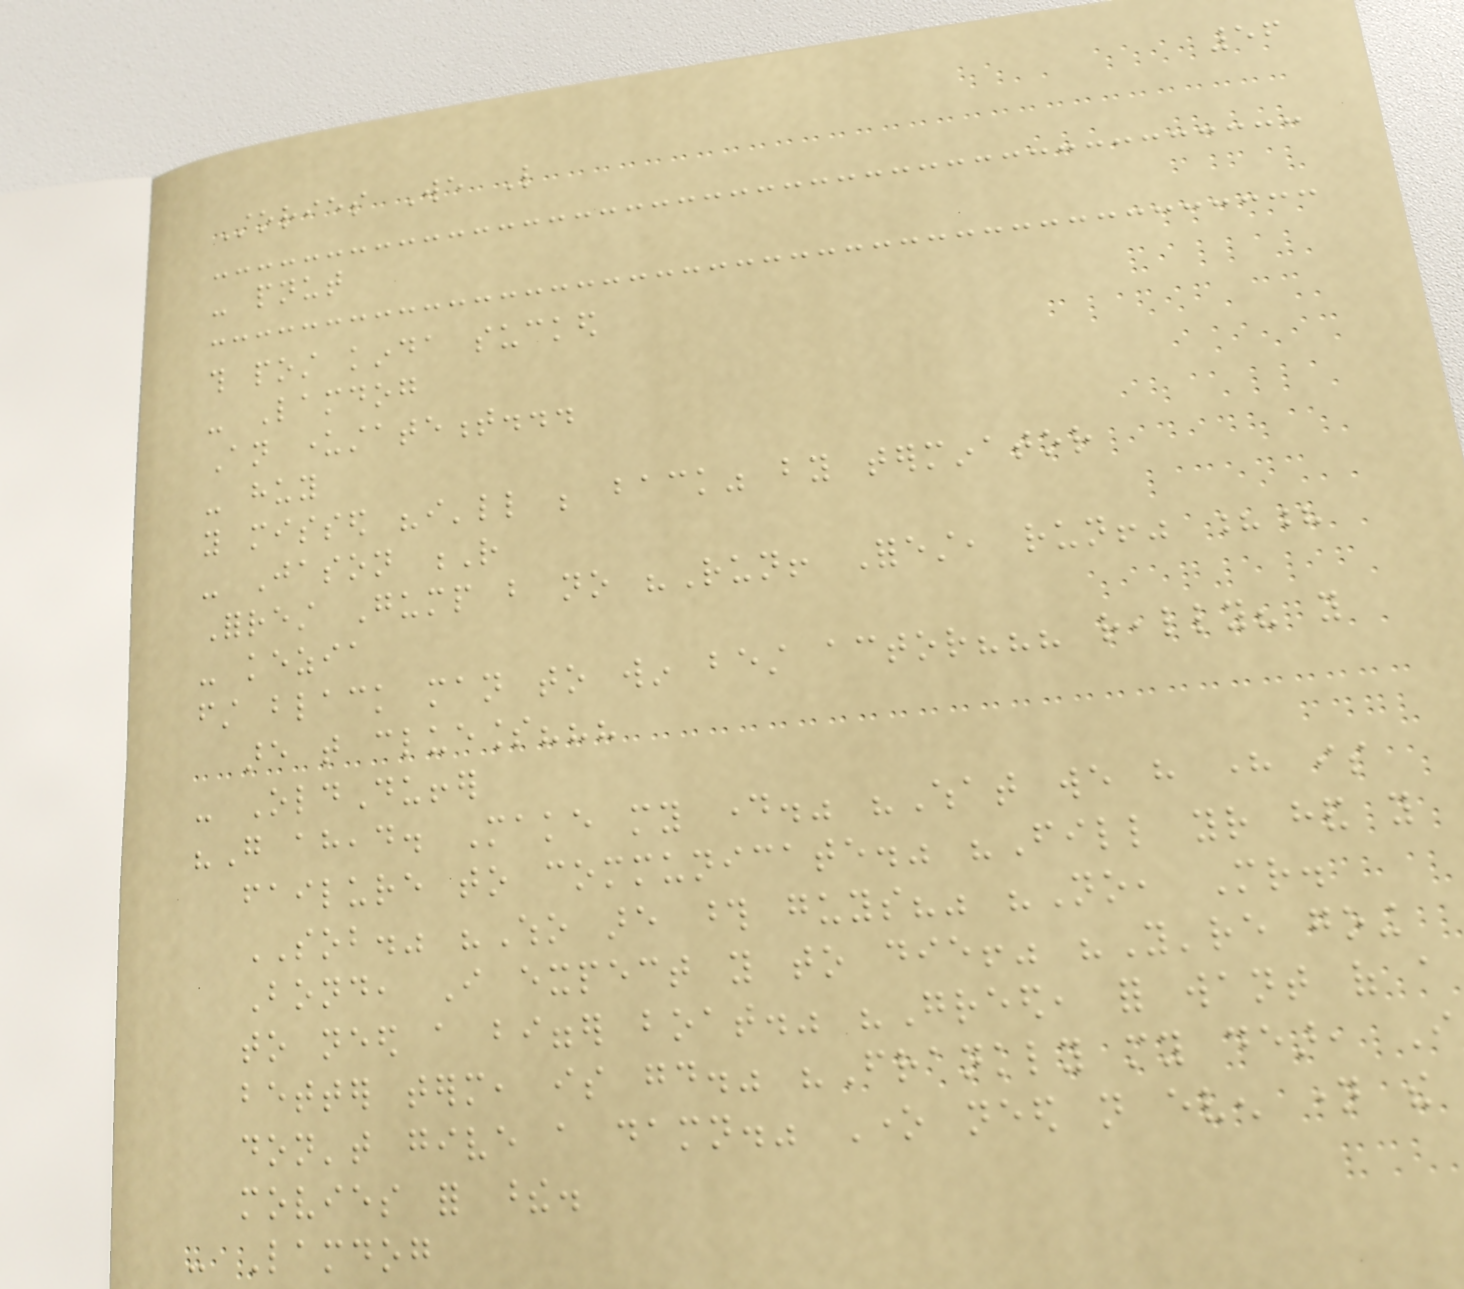56
Stories We Like
- pnut
this post kinda sucked
- Lamdog
An understatement...
- huy
you missed "i'll be back" by terminator
- Jason R
Forrest Gump but no "Run! Forest, run!" ??
- kezia
first black man to win best actor??? really? you
are that clueless???
- OldDuffer
"Go ahead. Make my day." "What we have here is
failure to communicate." "Fill your hand you
SOB." "Who are those guys?" "No, Mr.
Bond, I expect you to die!" "You're going
to need a bigger boat." "Greed, for want of a
better term, is good." "Frankly my dear, I
don't give a damn." One need not even name the
movies for these.
- Lamdog
